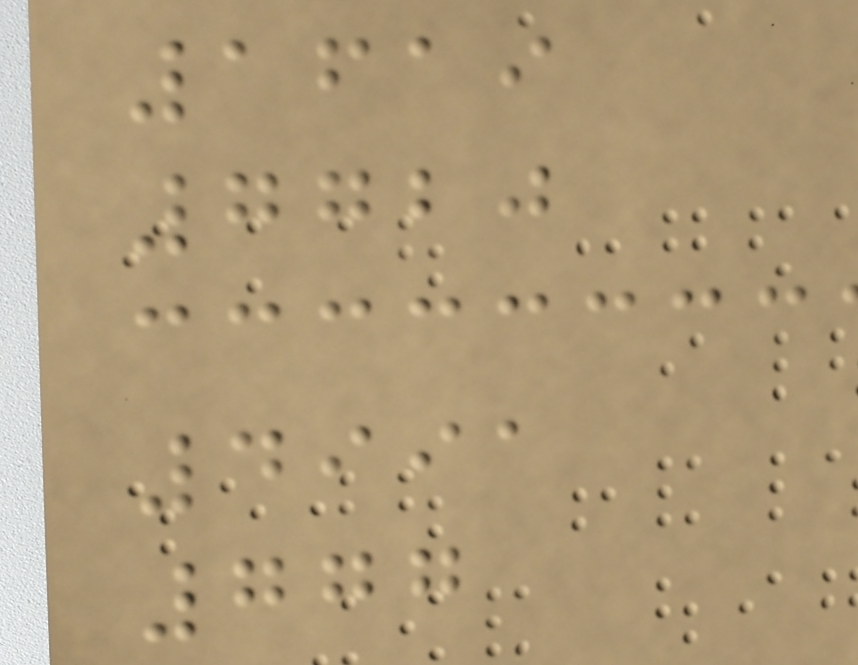1619
7720
4991
777
